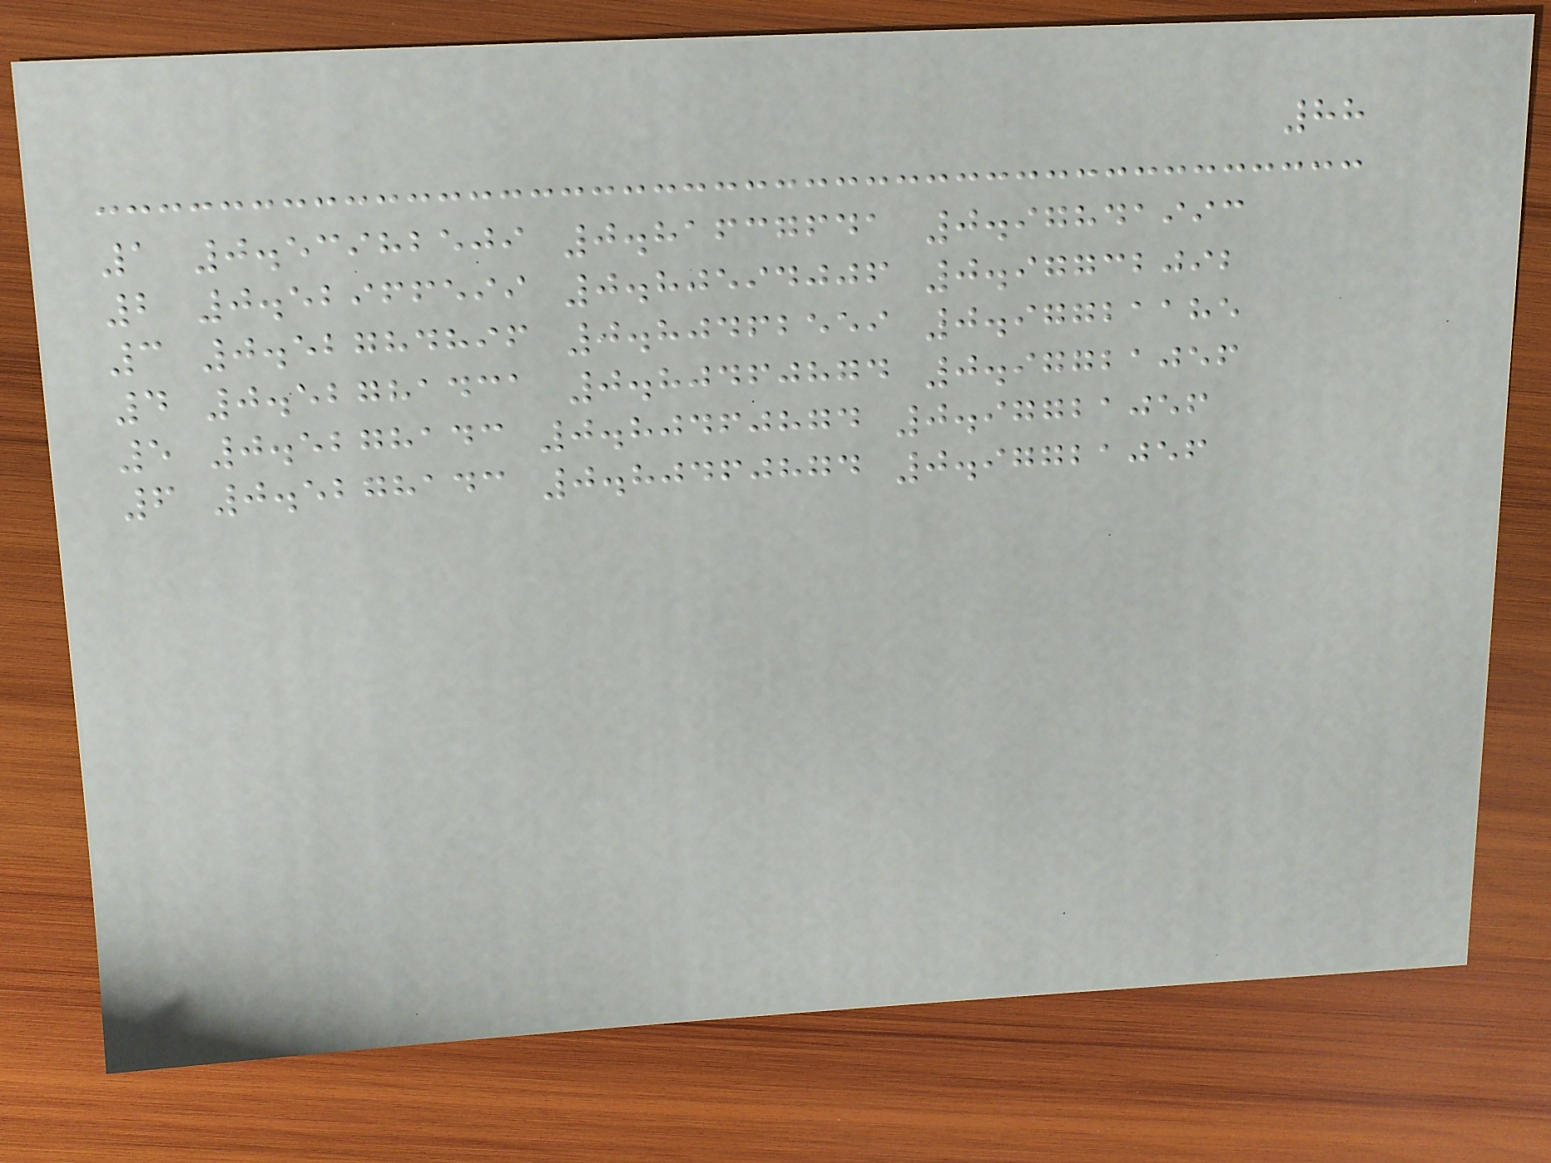88
1 0.53982509 0.81637641 0.97841993
2 0.52966599 0.80594006 0.97732092
3 0.52784896 0.80462559 0.97721185
4 0.52781431 0.80460874 0.97721056
5 0.5278143 0.80460874 0.97721056
6 0.5278143 0.80460874 0.97721056
